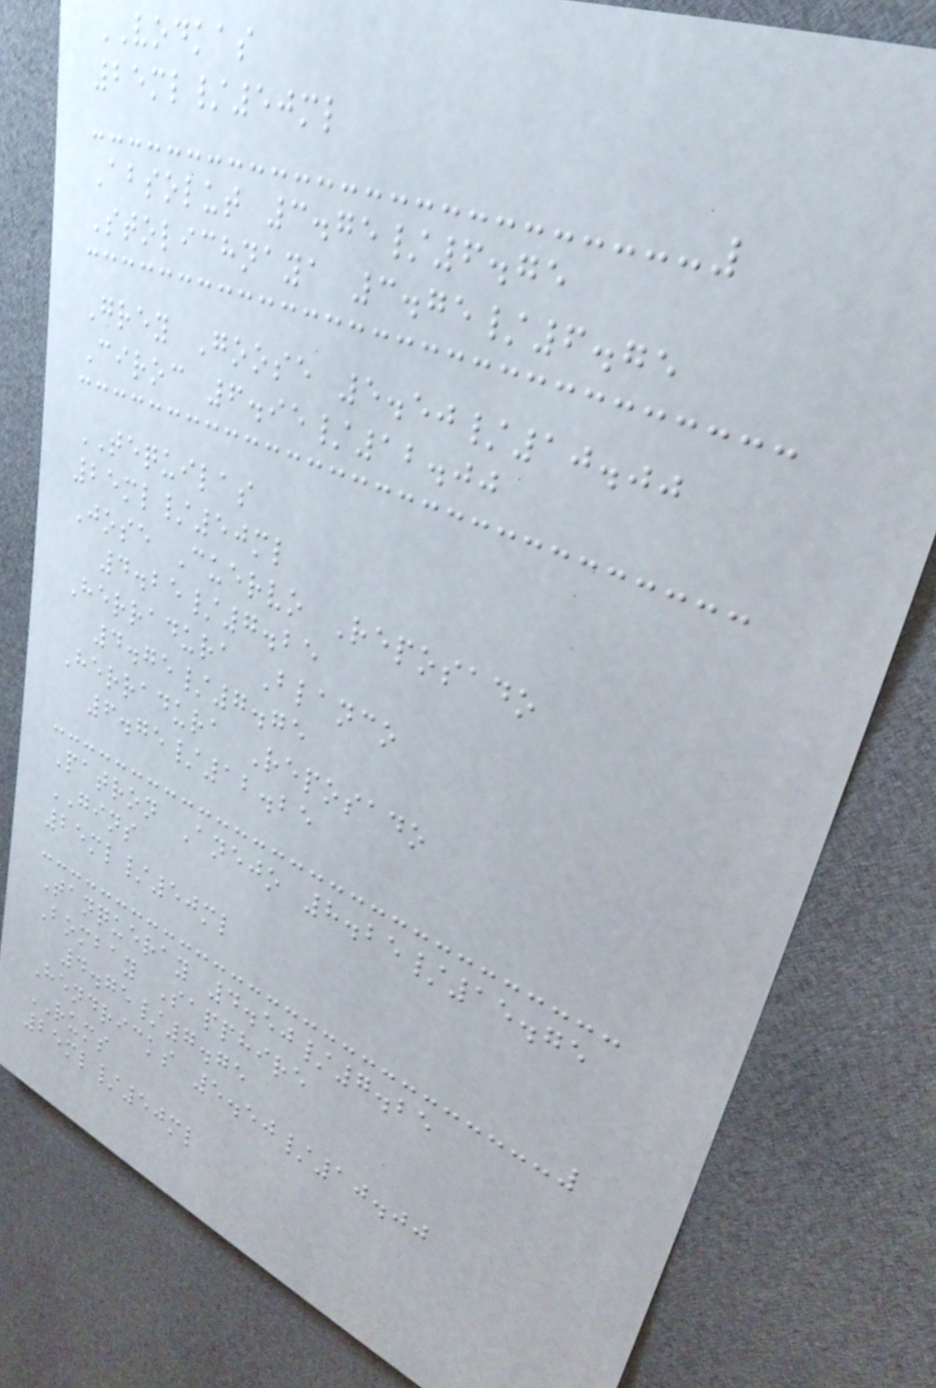VODKAS
25ml/50ml
Absolut 3.75/6.75
Stolichnaya 3.75/6.75
Grey Goose 5.50/10.00
Ciroc 6.95/12.00
TEQUILAS
25ml/50ml
Jose Cuervo Reposado
4.25/7.25
Herradura Blanco
4.75/7.75
Herradura Reposado
6.75/12.25
Patron Anejo 8.25/15.75
GINS
25ml/50ml
Tanqueray 4.50/7.25
Bombay Sapphire
4.75/7.75
Hendricks 5.50/10.00
RUMS
25ml/50ml
